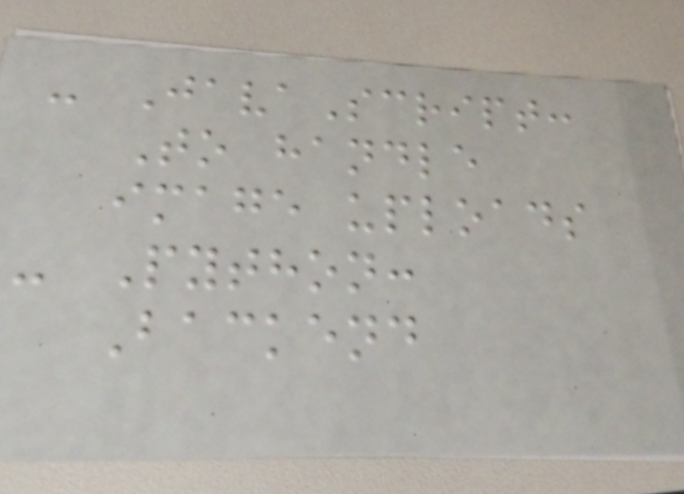- JavaScript:
To handle
image uploads
- Python:
Backend
